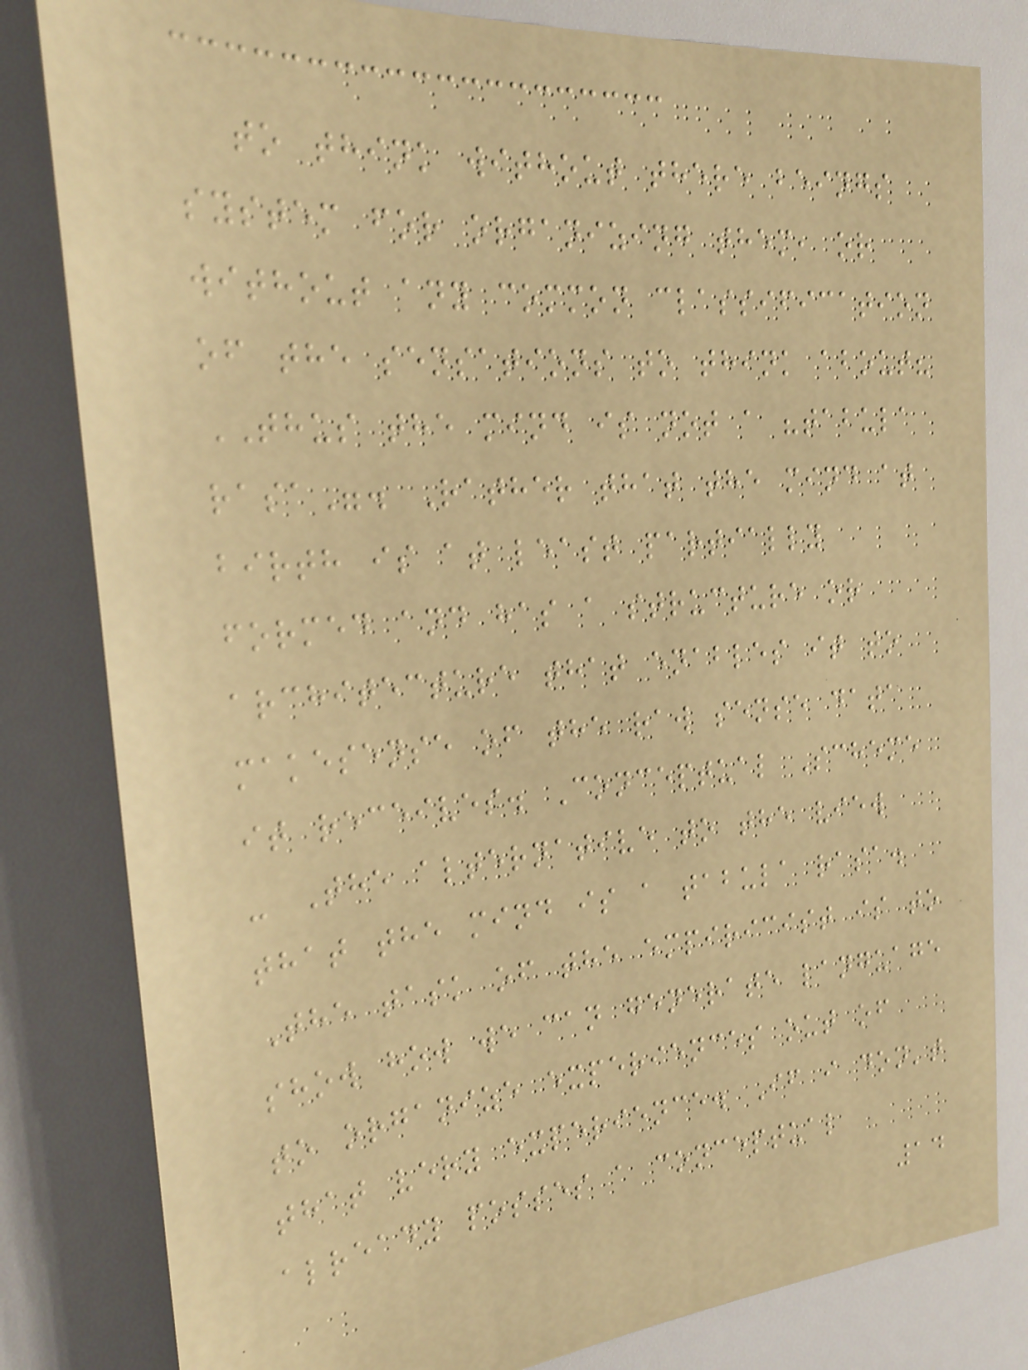to think without there beings
system for organizing them, or
without any common classification
of the sensations to think about?
THUS the mind is not a "tabula
rasa". Rather that the mind at
birth is at least partially
formed and has a structure or
architecture that enables it to
makesense of the raw sense data
it receives. Conceptual Scheme
- The alternative to the view
that the mind is a tabula rasa.
The task of the empiricist is to
show how we can generate language
to organize experiences out of
that very experience. If i don't
already posses a conceptual
14
